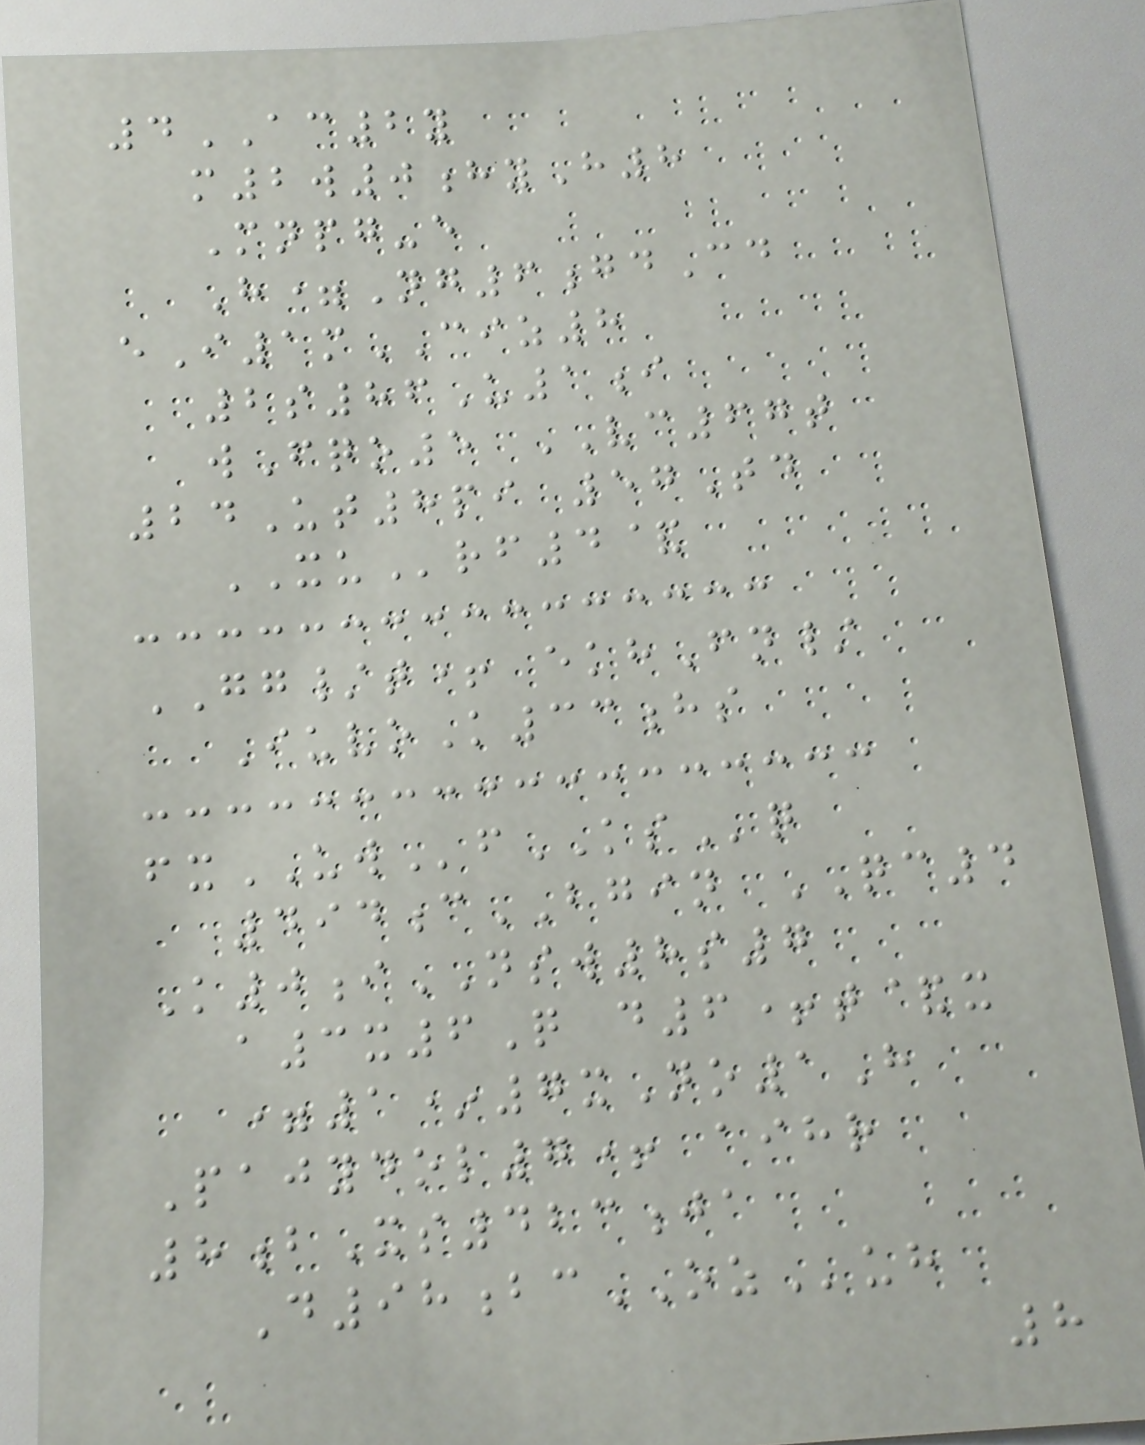4AC2y
m2w0hyH8
Mnpg-e
H=Ng6gdCd
eI1mCIZ8
2s86U1i
wFqo5 VC67t
24Ut8pi 57Td
XUrf4&
GG/t+ ekhFn/
IuvoK33hs
fxUWfKSq
494cBGIN QC4
K0iNSW8s7
a3x6Q d6+t&x
=1*7xNo1H
Pajydol7+ aihr
8bXs423ja
D98bcOZuh
8
